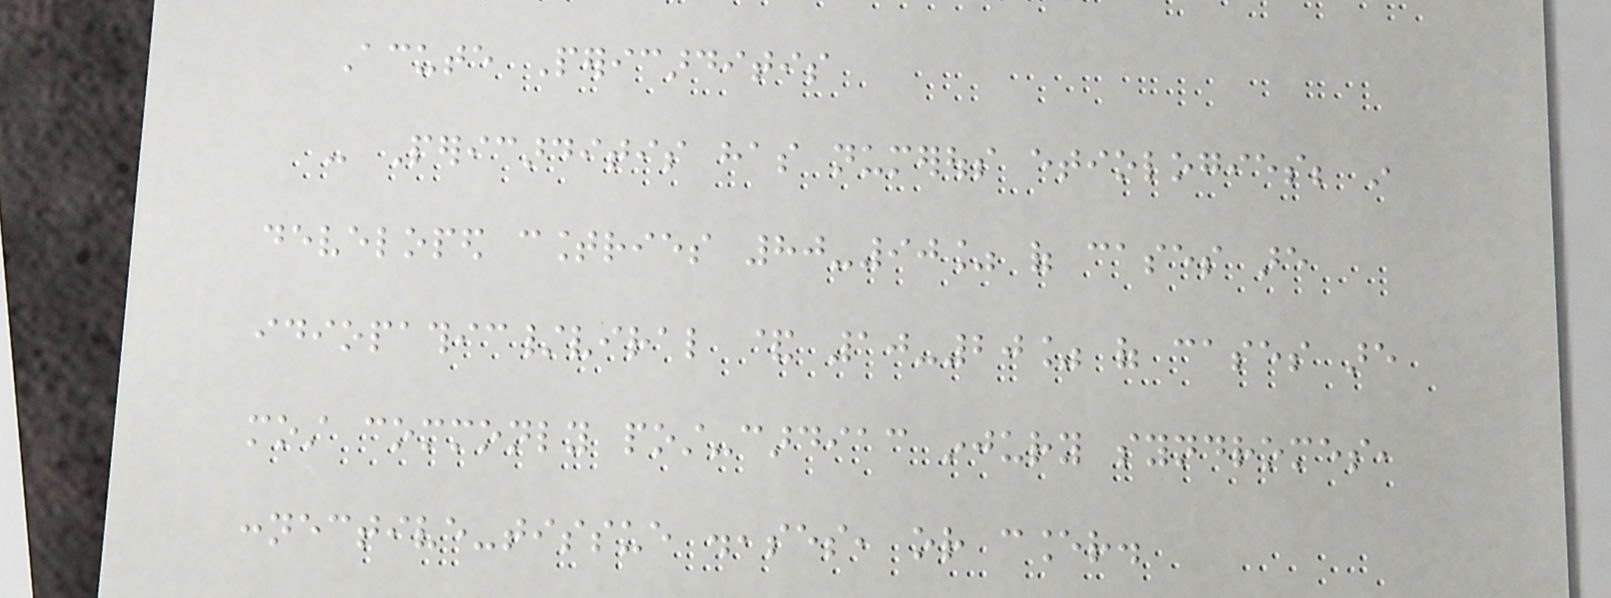Acute Pericarditis
- Pericarditis has numerous etiologies; in
developed countries 80-90% of cases are
idiopathic/viral & 10-20% of cases are
most commonly post-cardiac injury syndromes,
connective-tissue diseases, or cancer.
